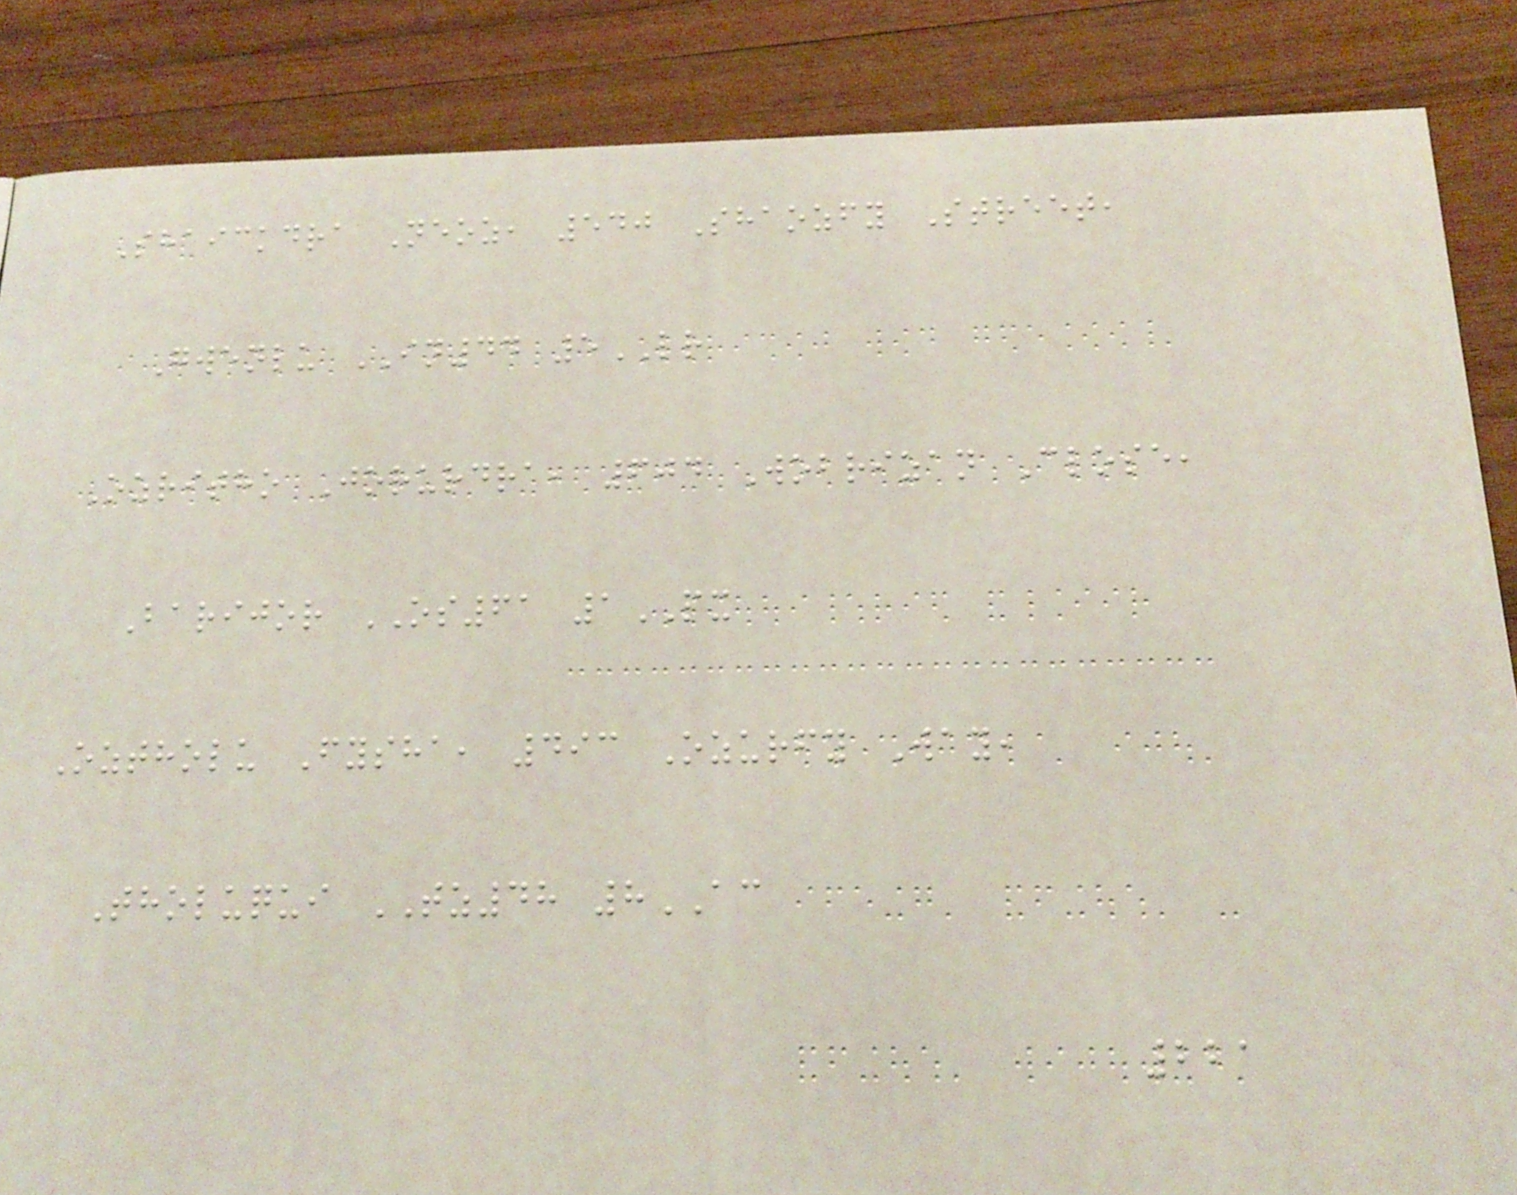Shaickdra Neoz, 540 Shaozfy Street,
Gwenlu IN44 5LR
Ozritho Jorurdra, 604 Wobrizan Close,
Barijor OS61 1PX
Oztholu Fysha, 493 Ozurfy Way,
Tholuqui TZ48 8AC
221
